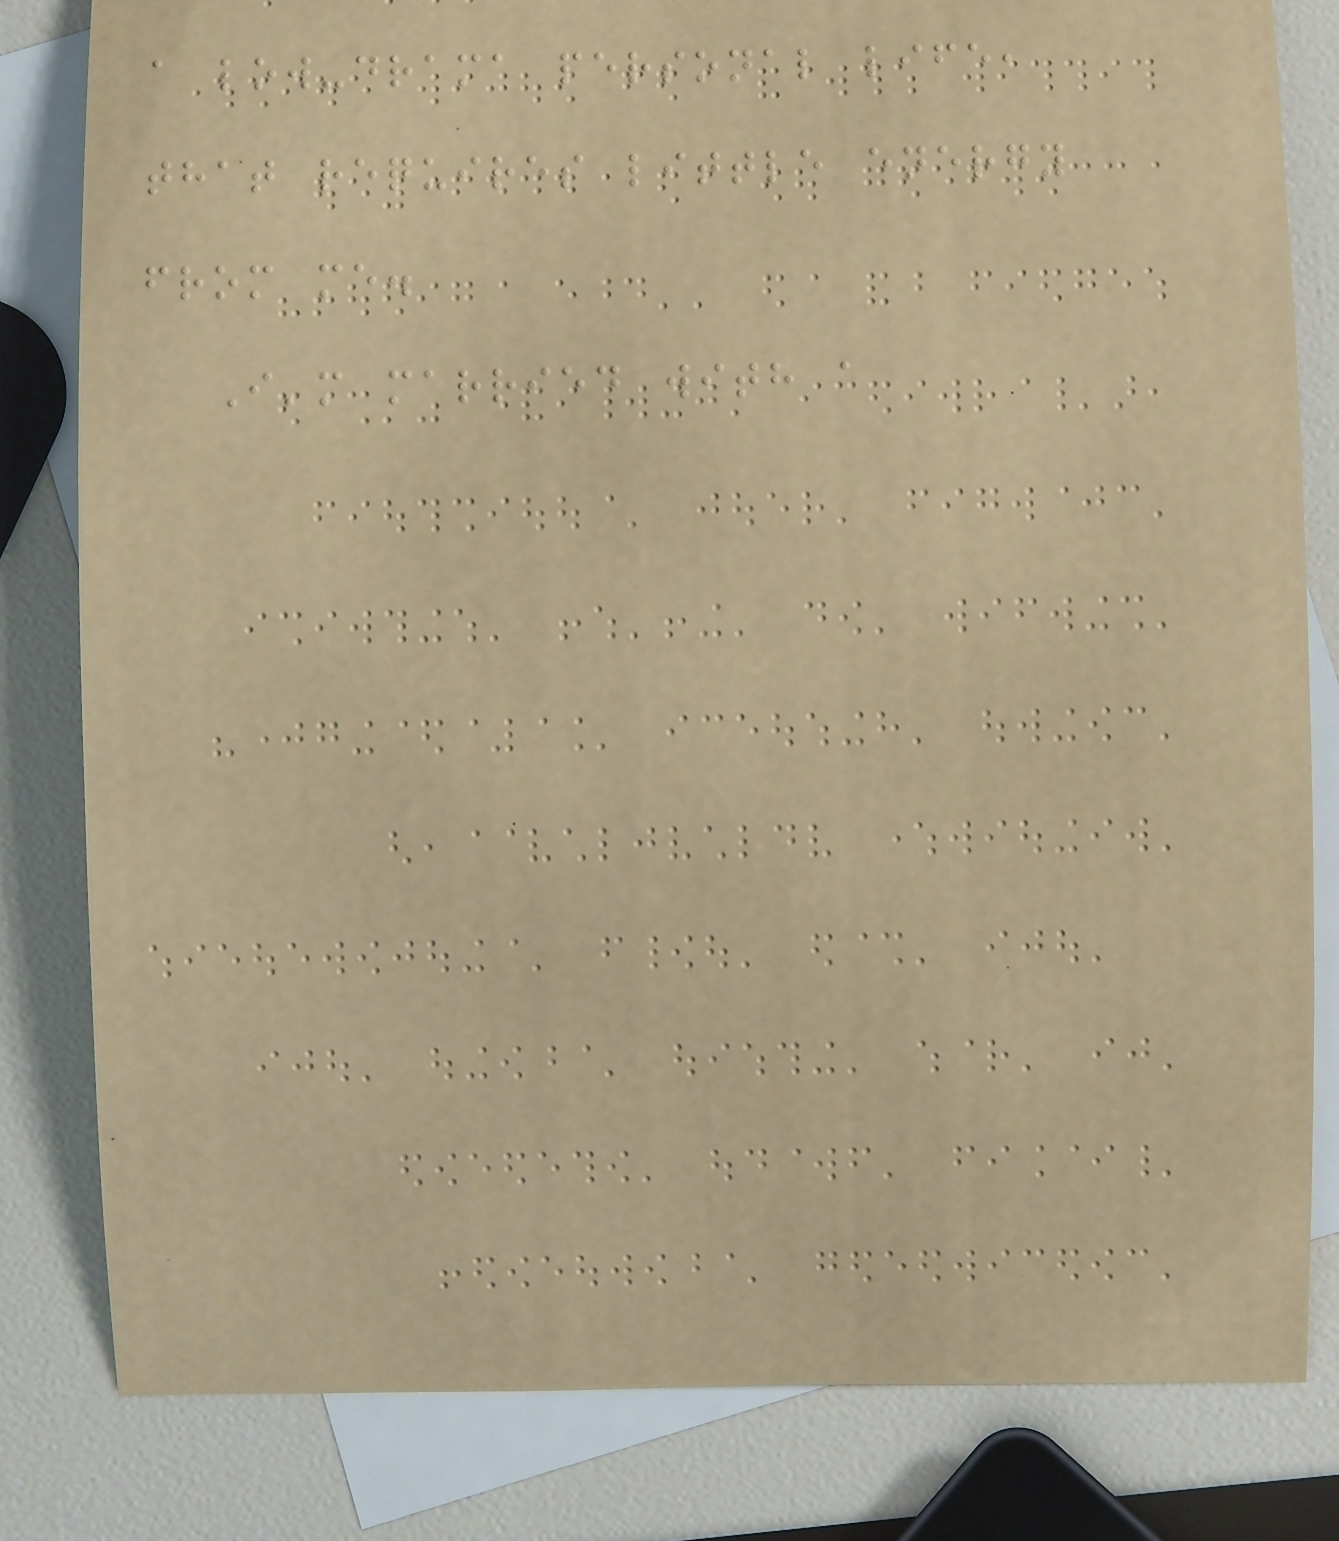a low-drama personal life,
that requires little energy
from me.
I'm married with a
